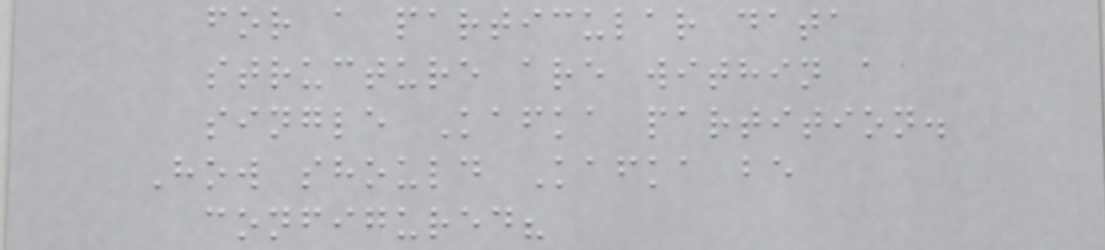for a particular data
structure are within a
single Kafka partition.
How should Kafka be
configured?
